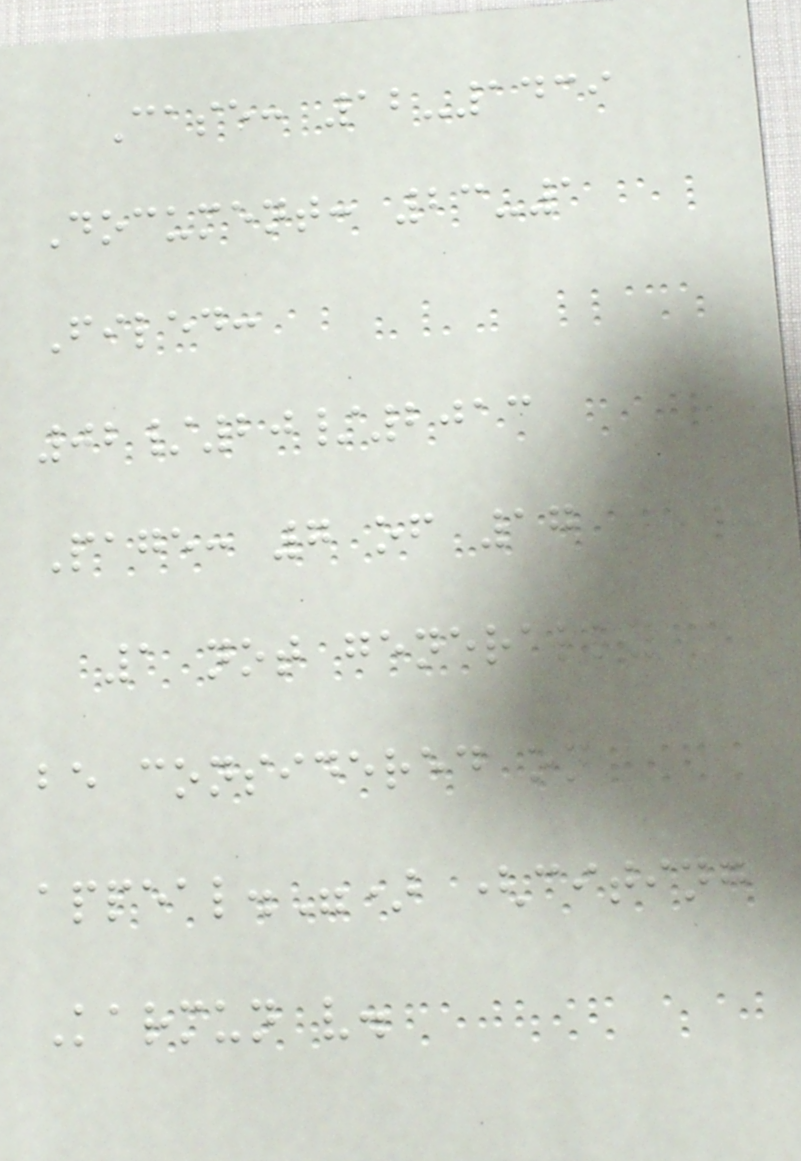Case: 12-1439
Document: 23-1
Filed:
02/20/2013
Page: 7 of 17
1 not generally
be considered on
appeal.") (citing
Karmun v.
